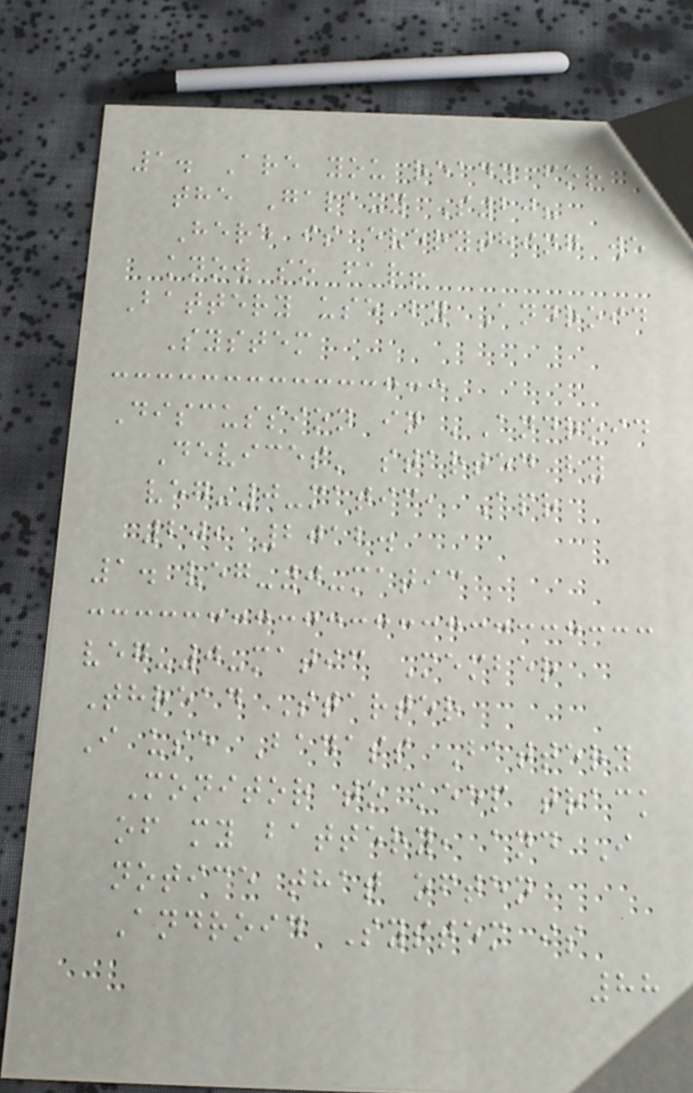1. Are you ready for
the Galaxy S20?
Here is everything we
know so far!
Battery use by Android
System
Discussion in 'Android
Devices' started by
veg-0-matic, Apr
20, 2012.
1. veg-0-matic
veg-0-matic Member
Thread Starter
I use Badass Battery
Monitor to keep track
of my battery, and I
notice that often
Android System is
88
